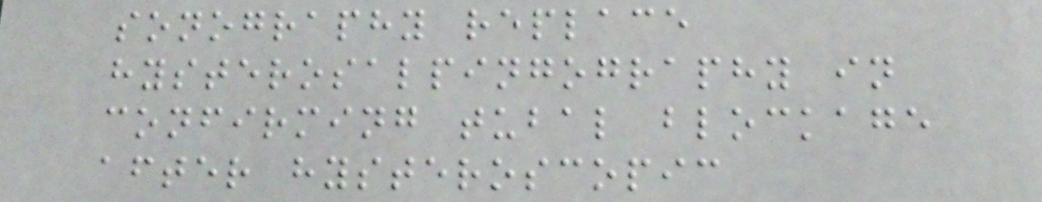sonography replace
hysterosalpingography in
confirming tubal blockage
after hysteroscopic
